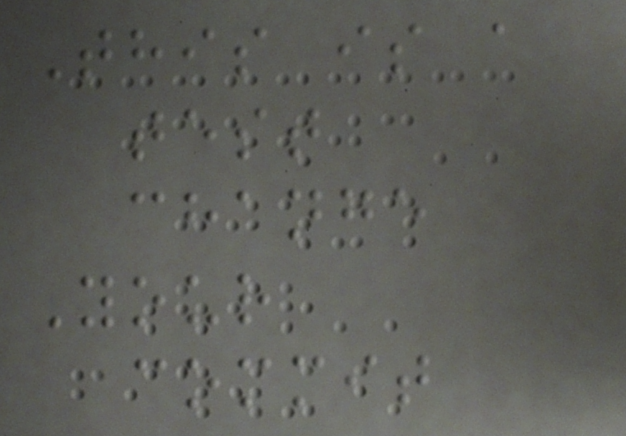This is a
test
change
Your
commit
